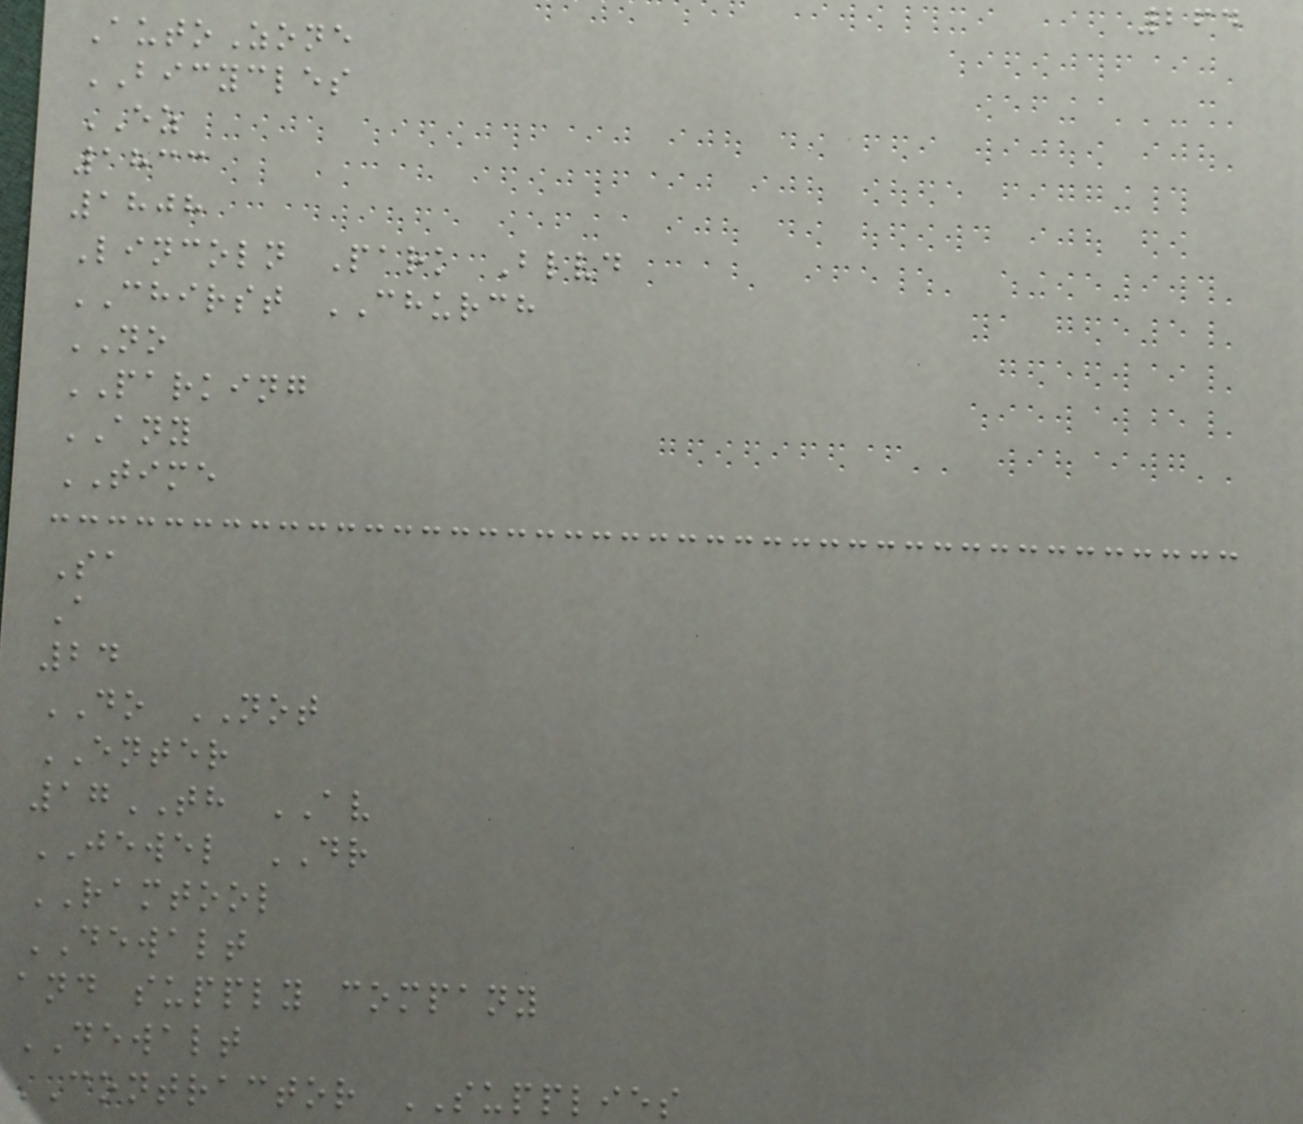264
AutoZone
BICYCLES
EZ
1833
1808
Lincoln Park Blvd
CHIRST CHURCH
NO
PARKING
ANY
TIME
Sa
A
24
DO NOT
ENTER
17TH AV
JEWEL DR
RAMTOOL
DEWALT
and supply company
DEWALT
CONTRACTOR SUPPLIES
